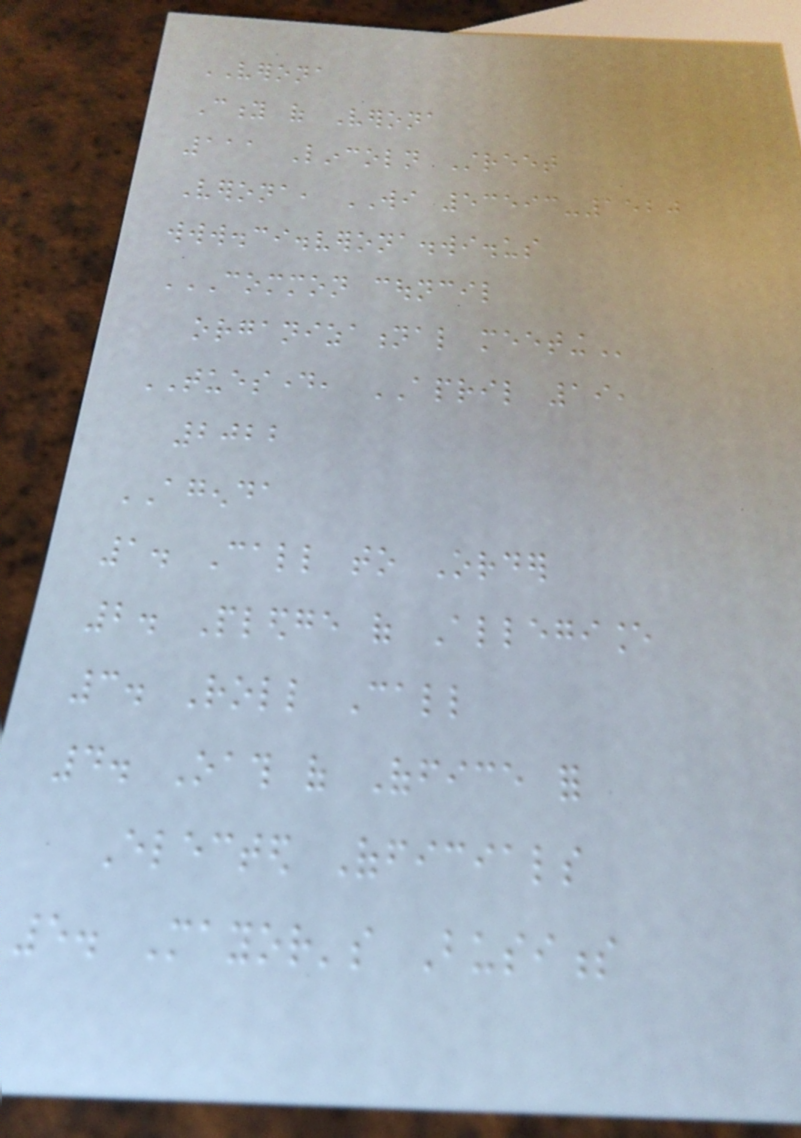VERONA
City of Verona
111 Lincoln Street
Verona, WI 53593-1520
www.ci.verona.wi.us
COMMON COUNCIL
ORGANIZATIONAL MEETING
TUESDAY, APRIL 19,
2022
AGENDA
1. Call to Order
2. Pledge of Allegiance
3. Roll Call
4. Oath of Office for
Elected Officials
5. Mayor's Business
